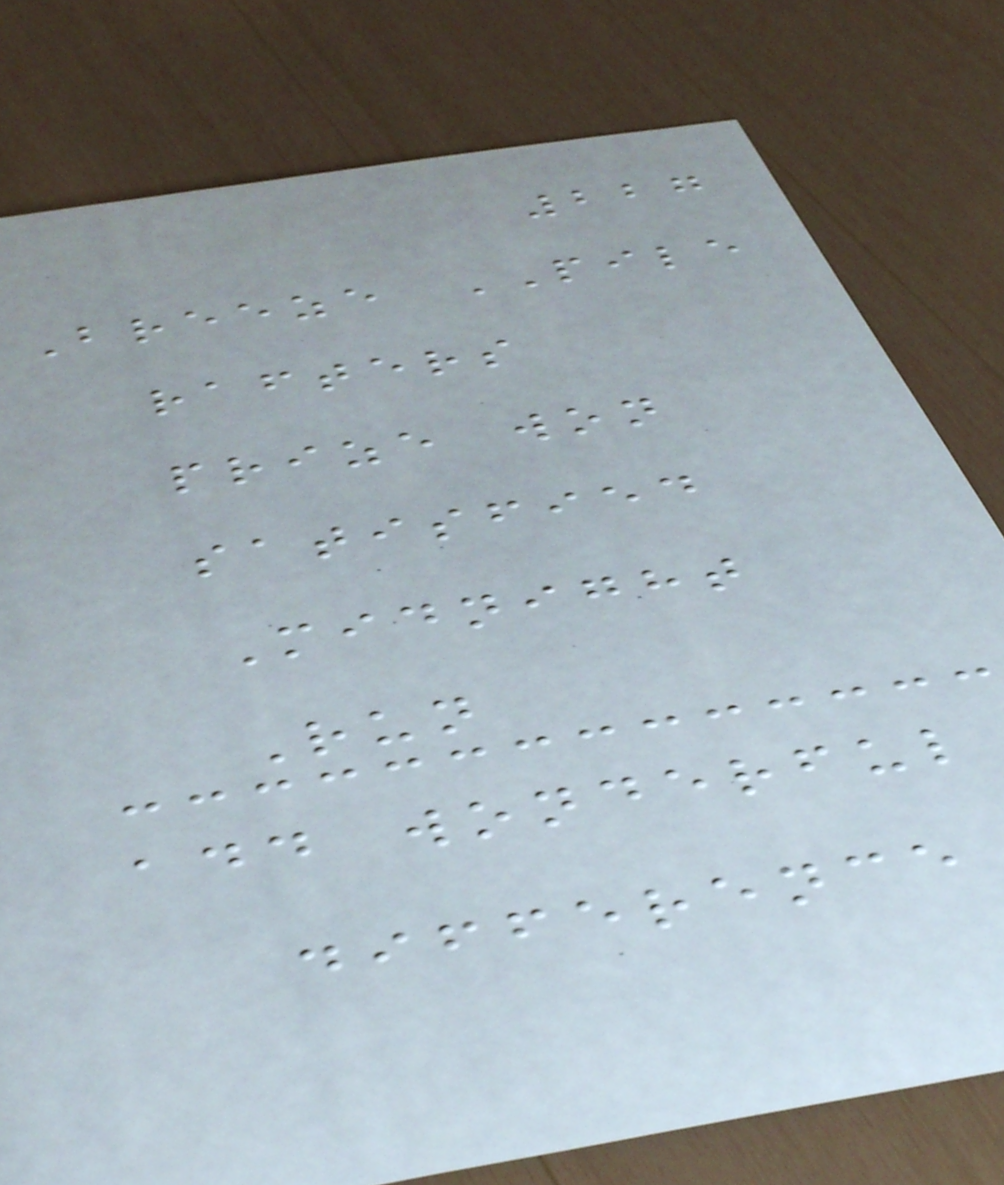227
Breeze PILE
rafters
prize won
satisfied
Midnight
Run
add wonderful
difference
